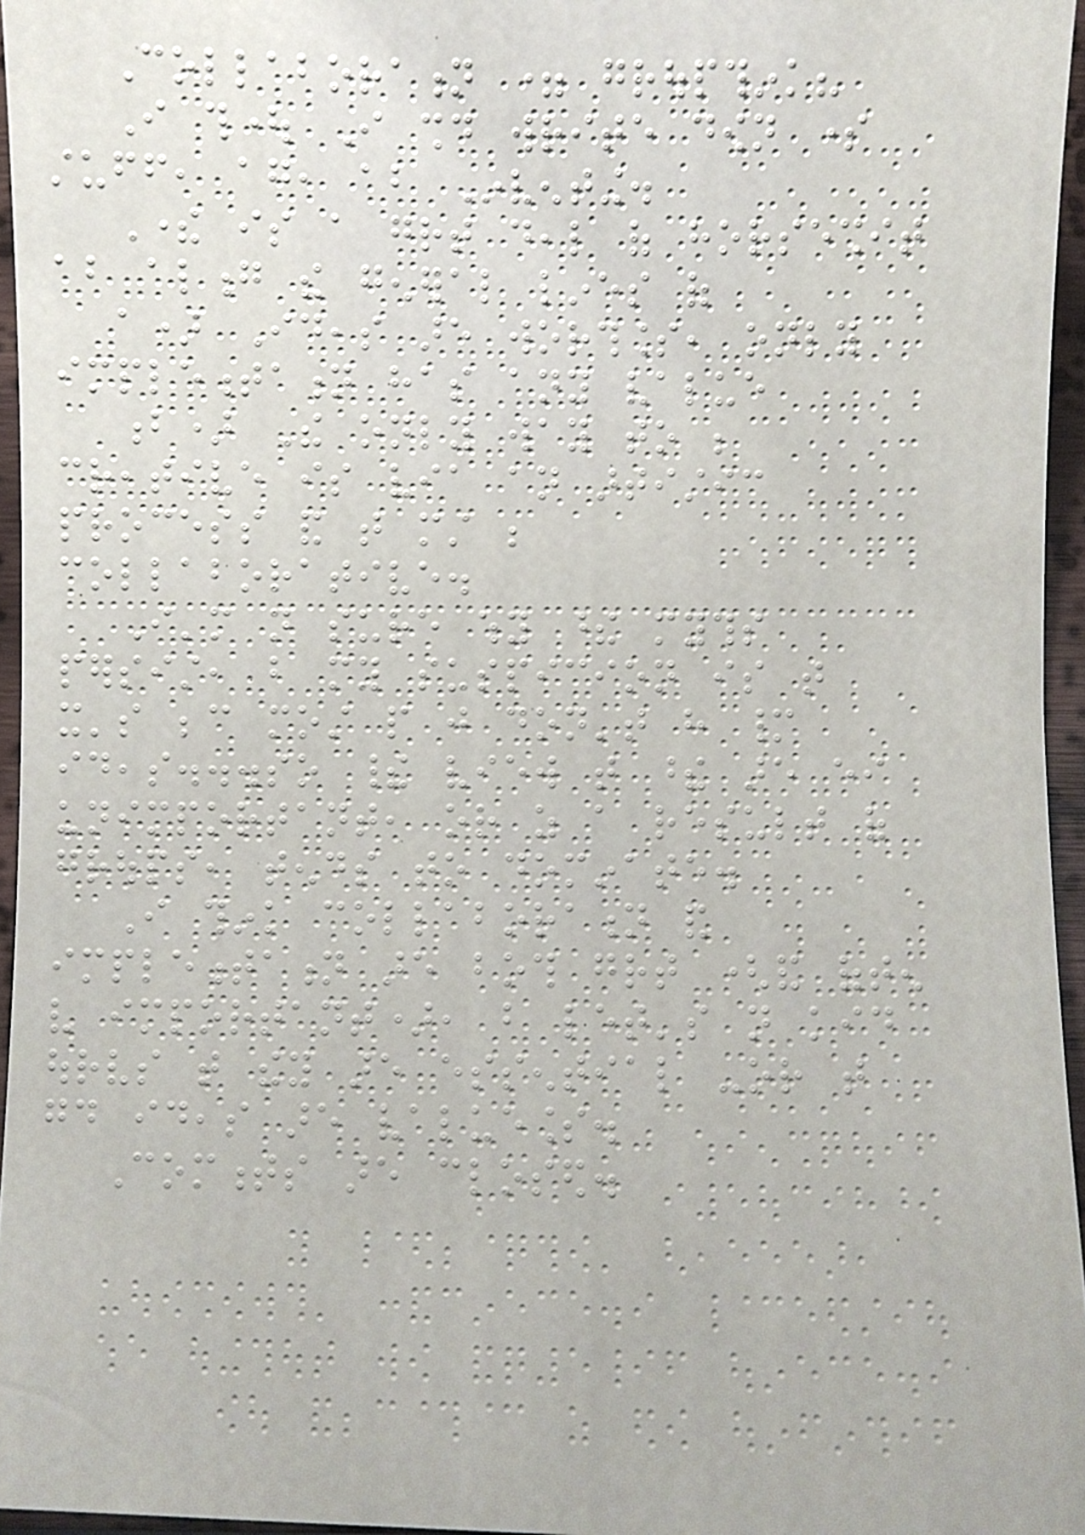Collaboration = groupthink?
I thought I should write down some
stuff, again, about Inventing.
There is a great deal of horseshit
about along the general lines of
a) Ideas are worthless, only
implementation has any value
b) The only way to be
creative is via an artistic
process and that must be
collaborative.
I'm not sure why these myths
persist, but my suspicion is that
it's because most people just don't have many
ideas...so their view that these are either
unimportant, or as a result of
groups, tends to dominate.
I think collaboration and
implementation are both great (and often
very important), but let's not kid
ourselves that they are essential -or that
good ideas are valueless.
Comments are closed.
